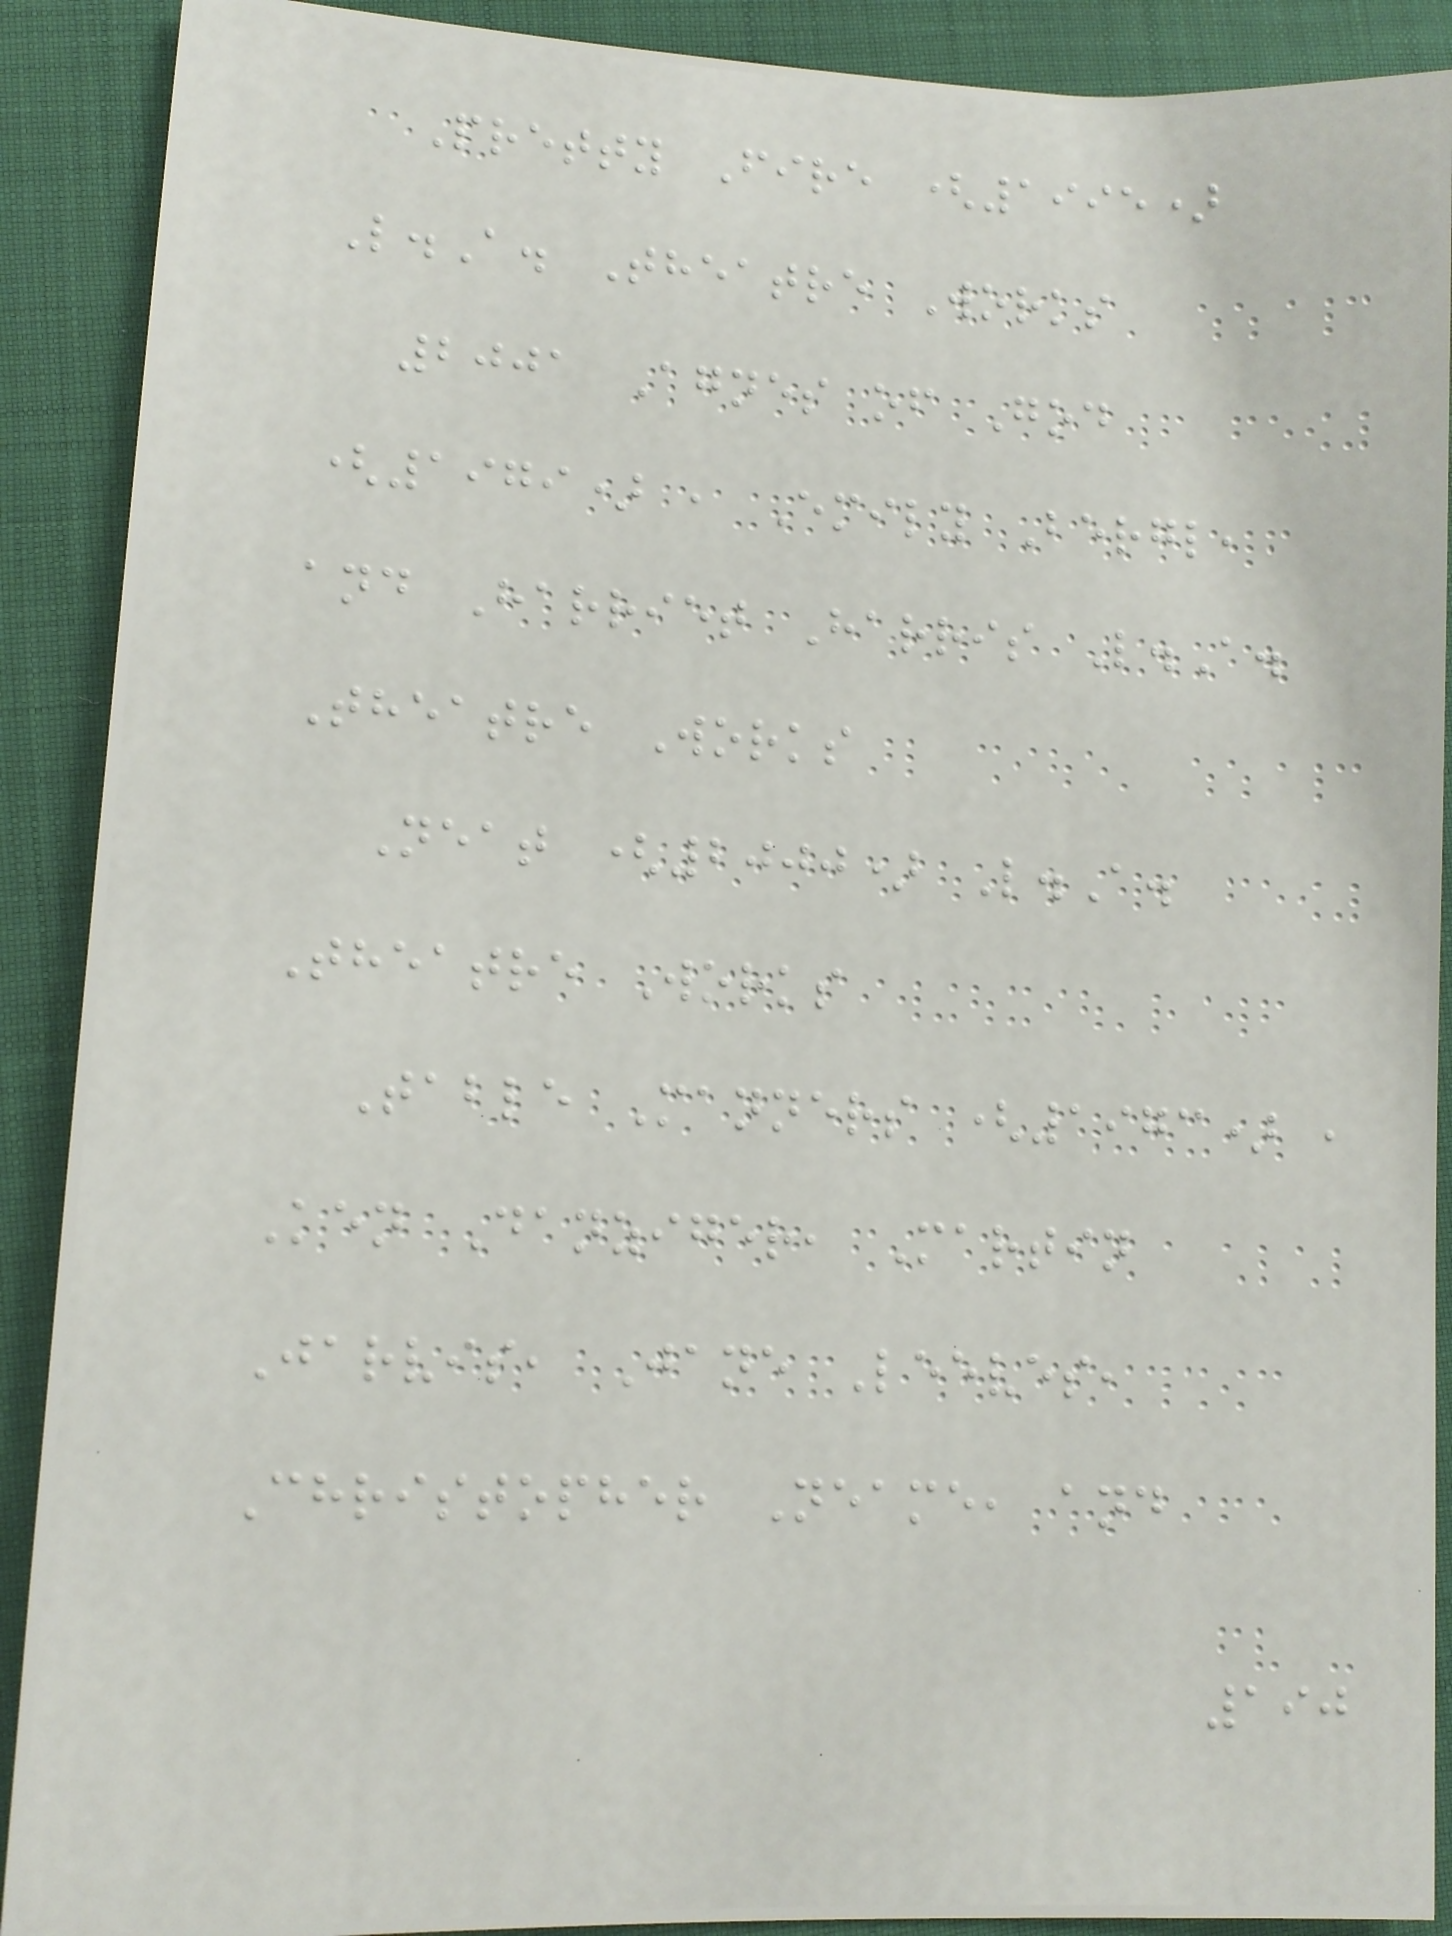Pretty Fire (1995)
L.A. Theatre Works
2001 Agnes of God
(1979) , Emily Bergl,
and Harriet Harris L.A.
Theatre Works
Neat (2000) L.A.
Theatre Works
Table Manners (1973) ,
Ken Danziger, Martin
Jarvis, Jane Leeves,
Christopher Neame, and
190
